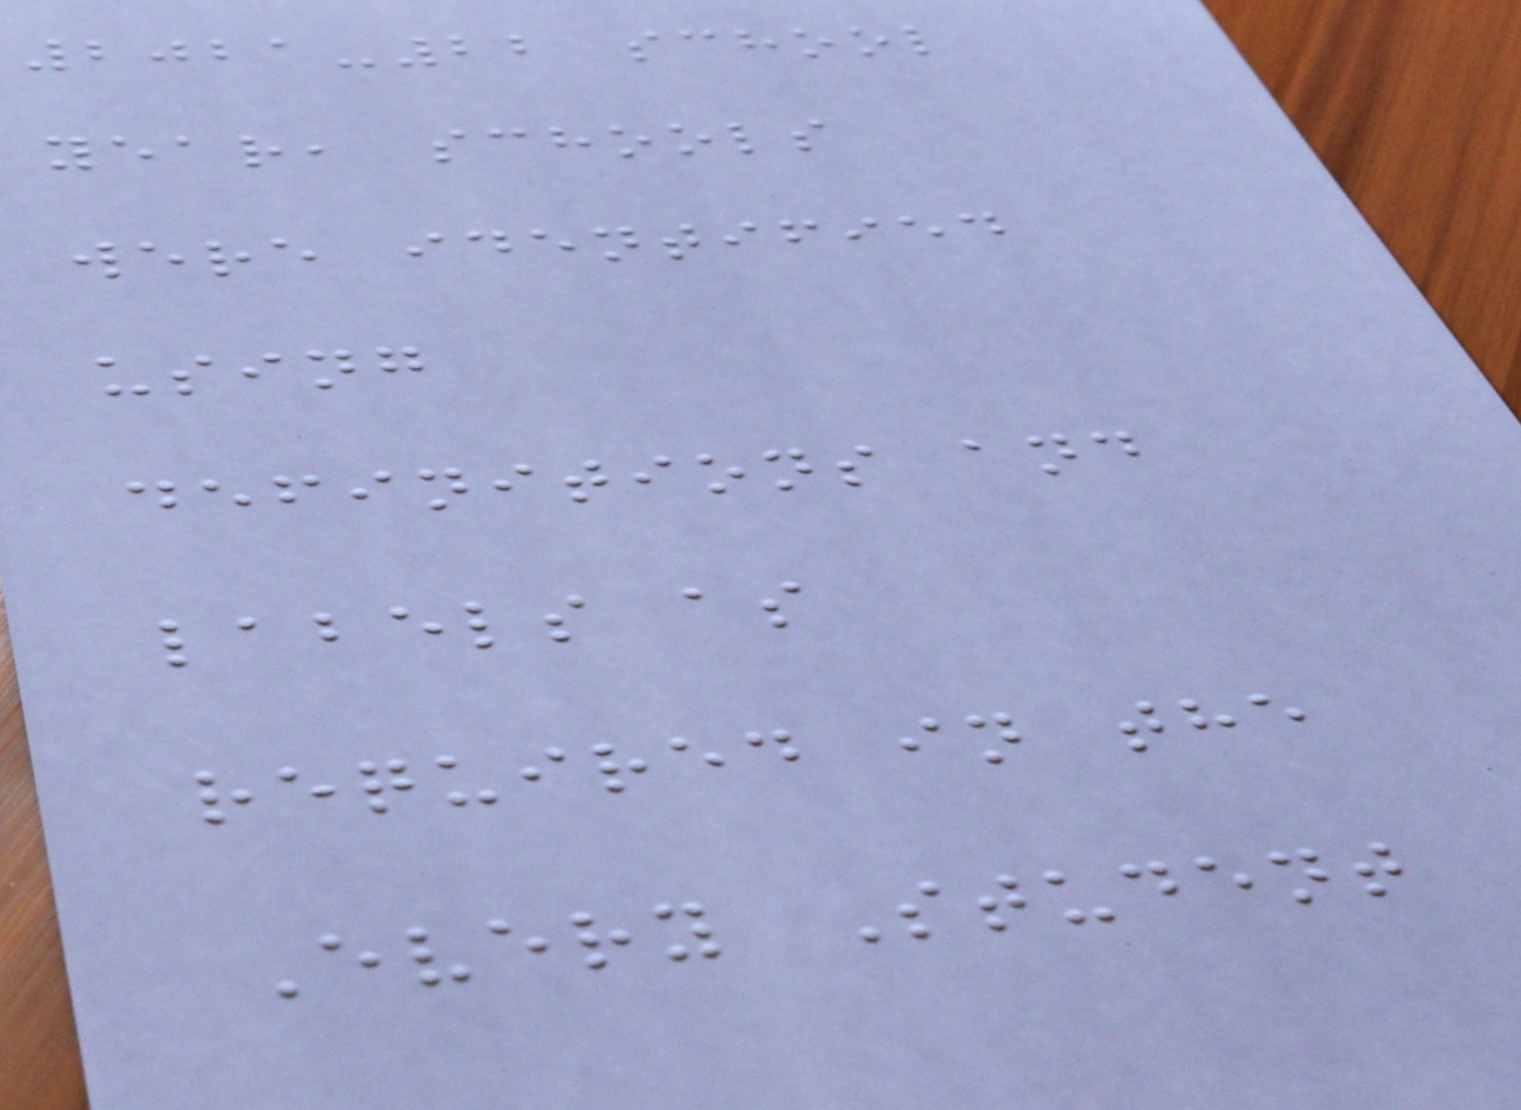2021-22 school
year, schools
were identified
using
definitions and
labels as
required in the
Every Student
